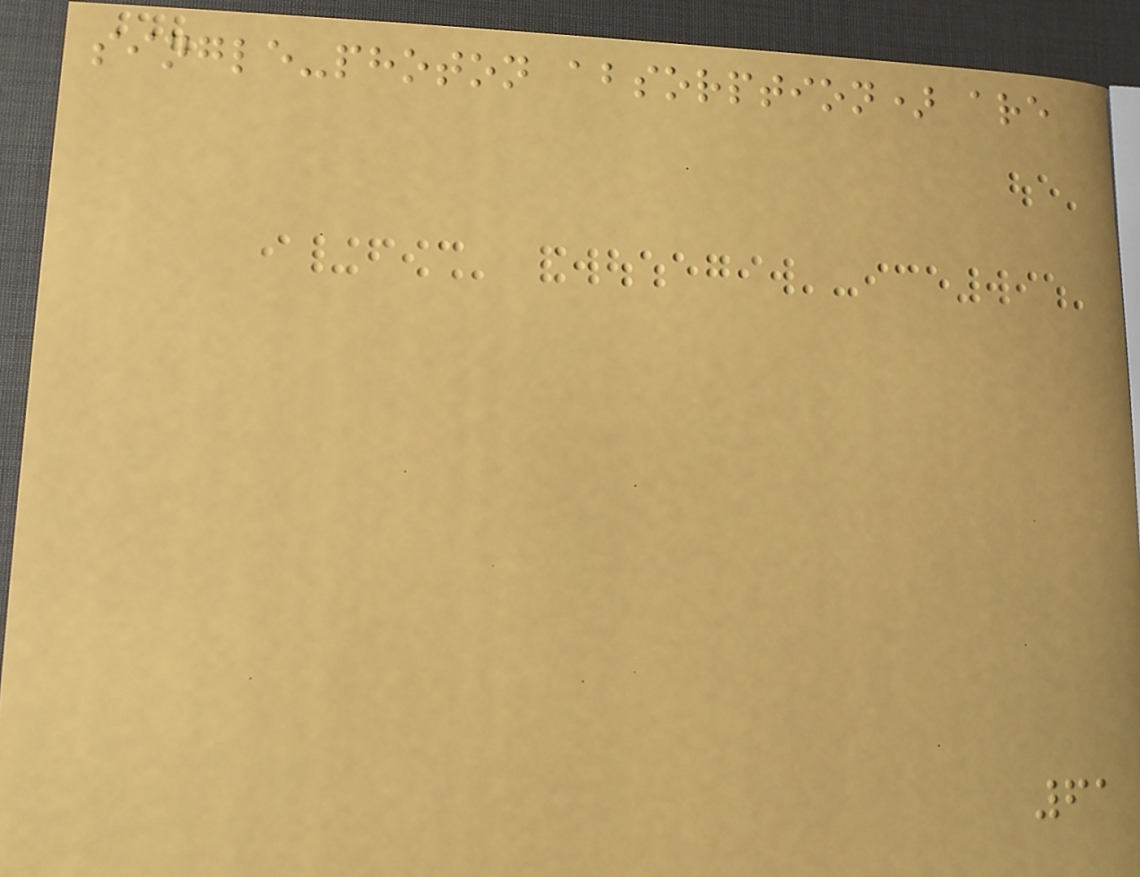single-photon absorption) are
61
